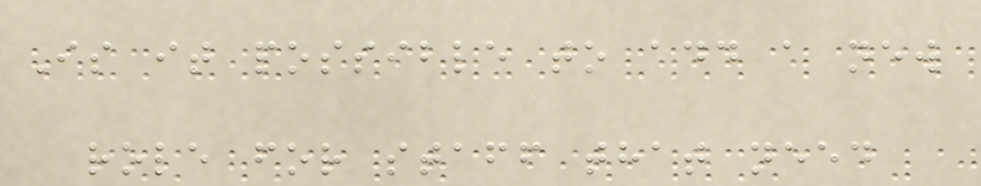Is it possible to add a new
role for staff that need
